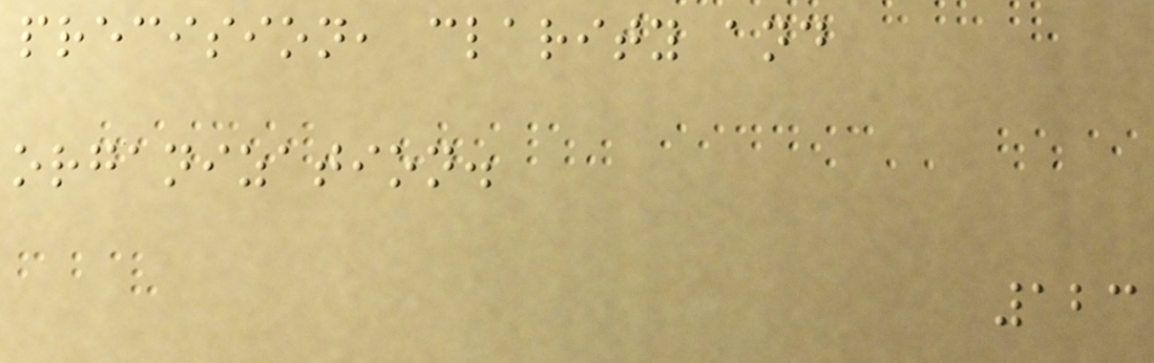precision, clarity and
organization.
123
